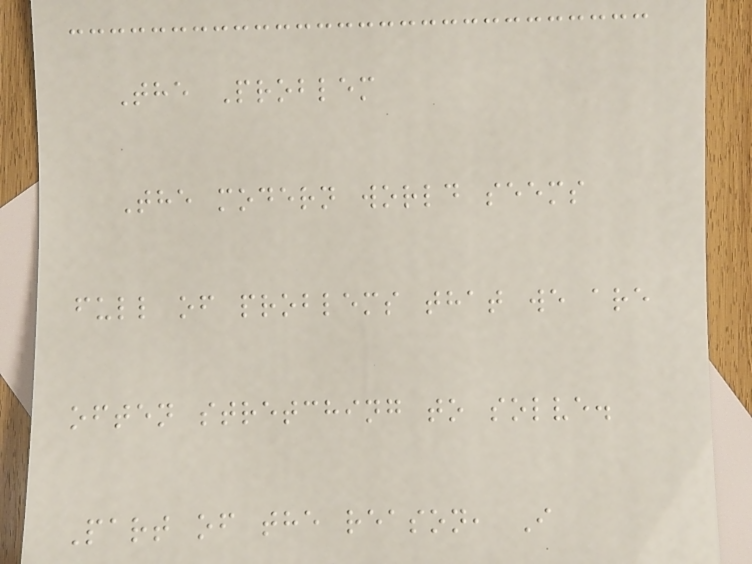The Problem
The modern world seems
full of problems that we are
often stretching to solve.
Part of the reason, I
